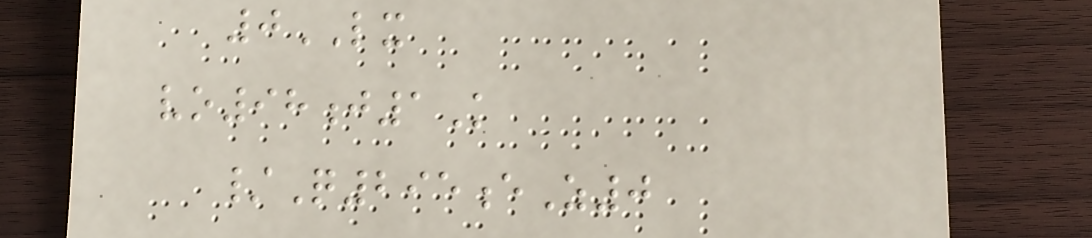0LX
vo98j1K
/Q295eZ0
